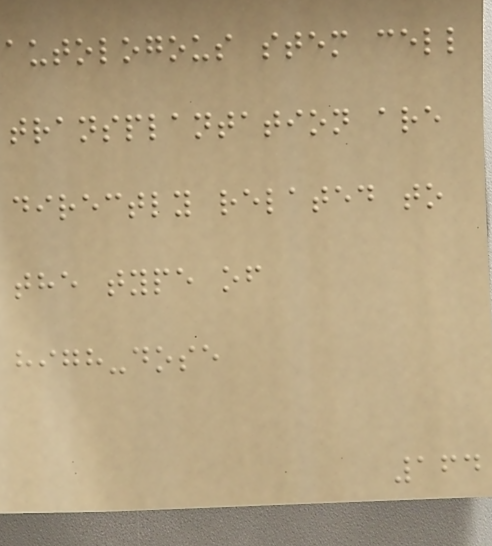autologous stem cell
transplantation are
directly related to
the type of
high-dose
164
